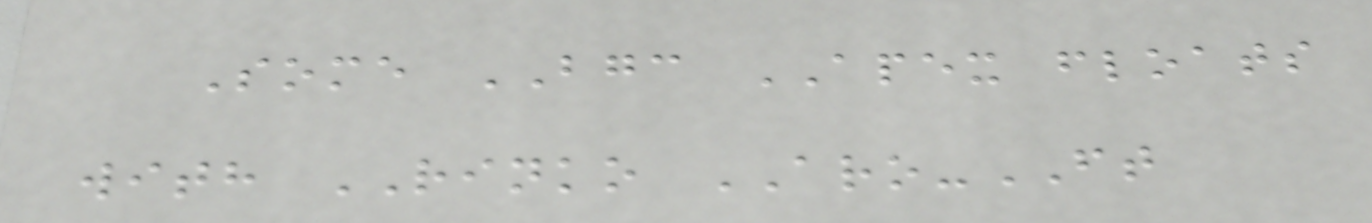Some BGC APEX floats
with RINKO ARO-FT
